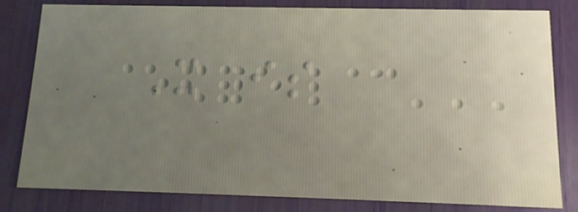It is
